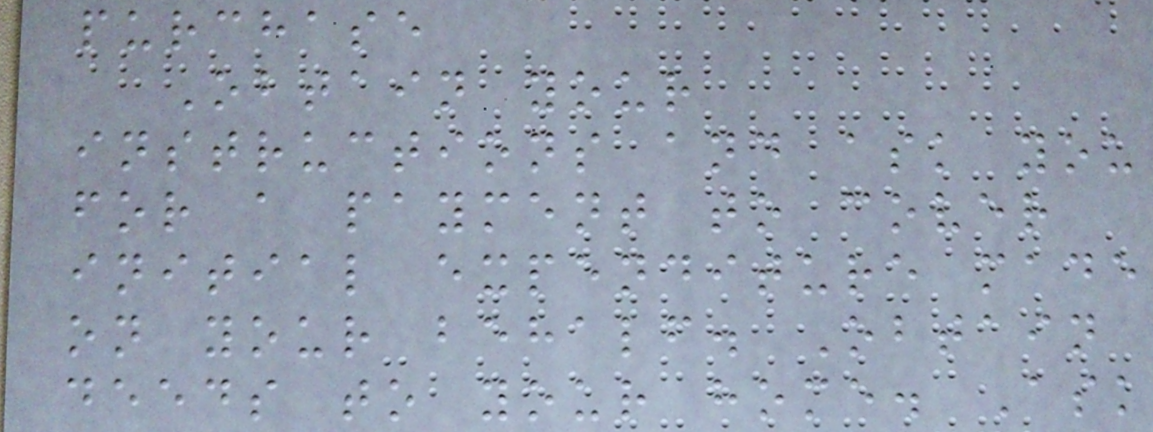purchase
Obtain your
instructions and ask you
for a payment to cover
initial expenditure made
on your behalf. Obtain
deeds to your home. Ask
